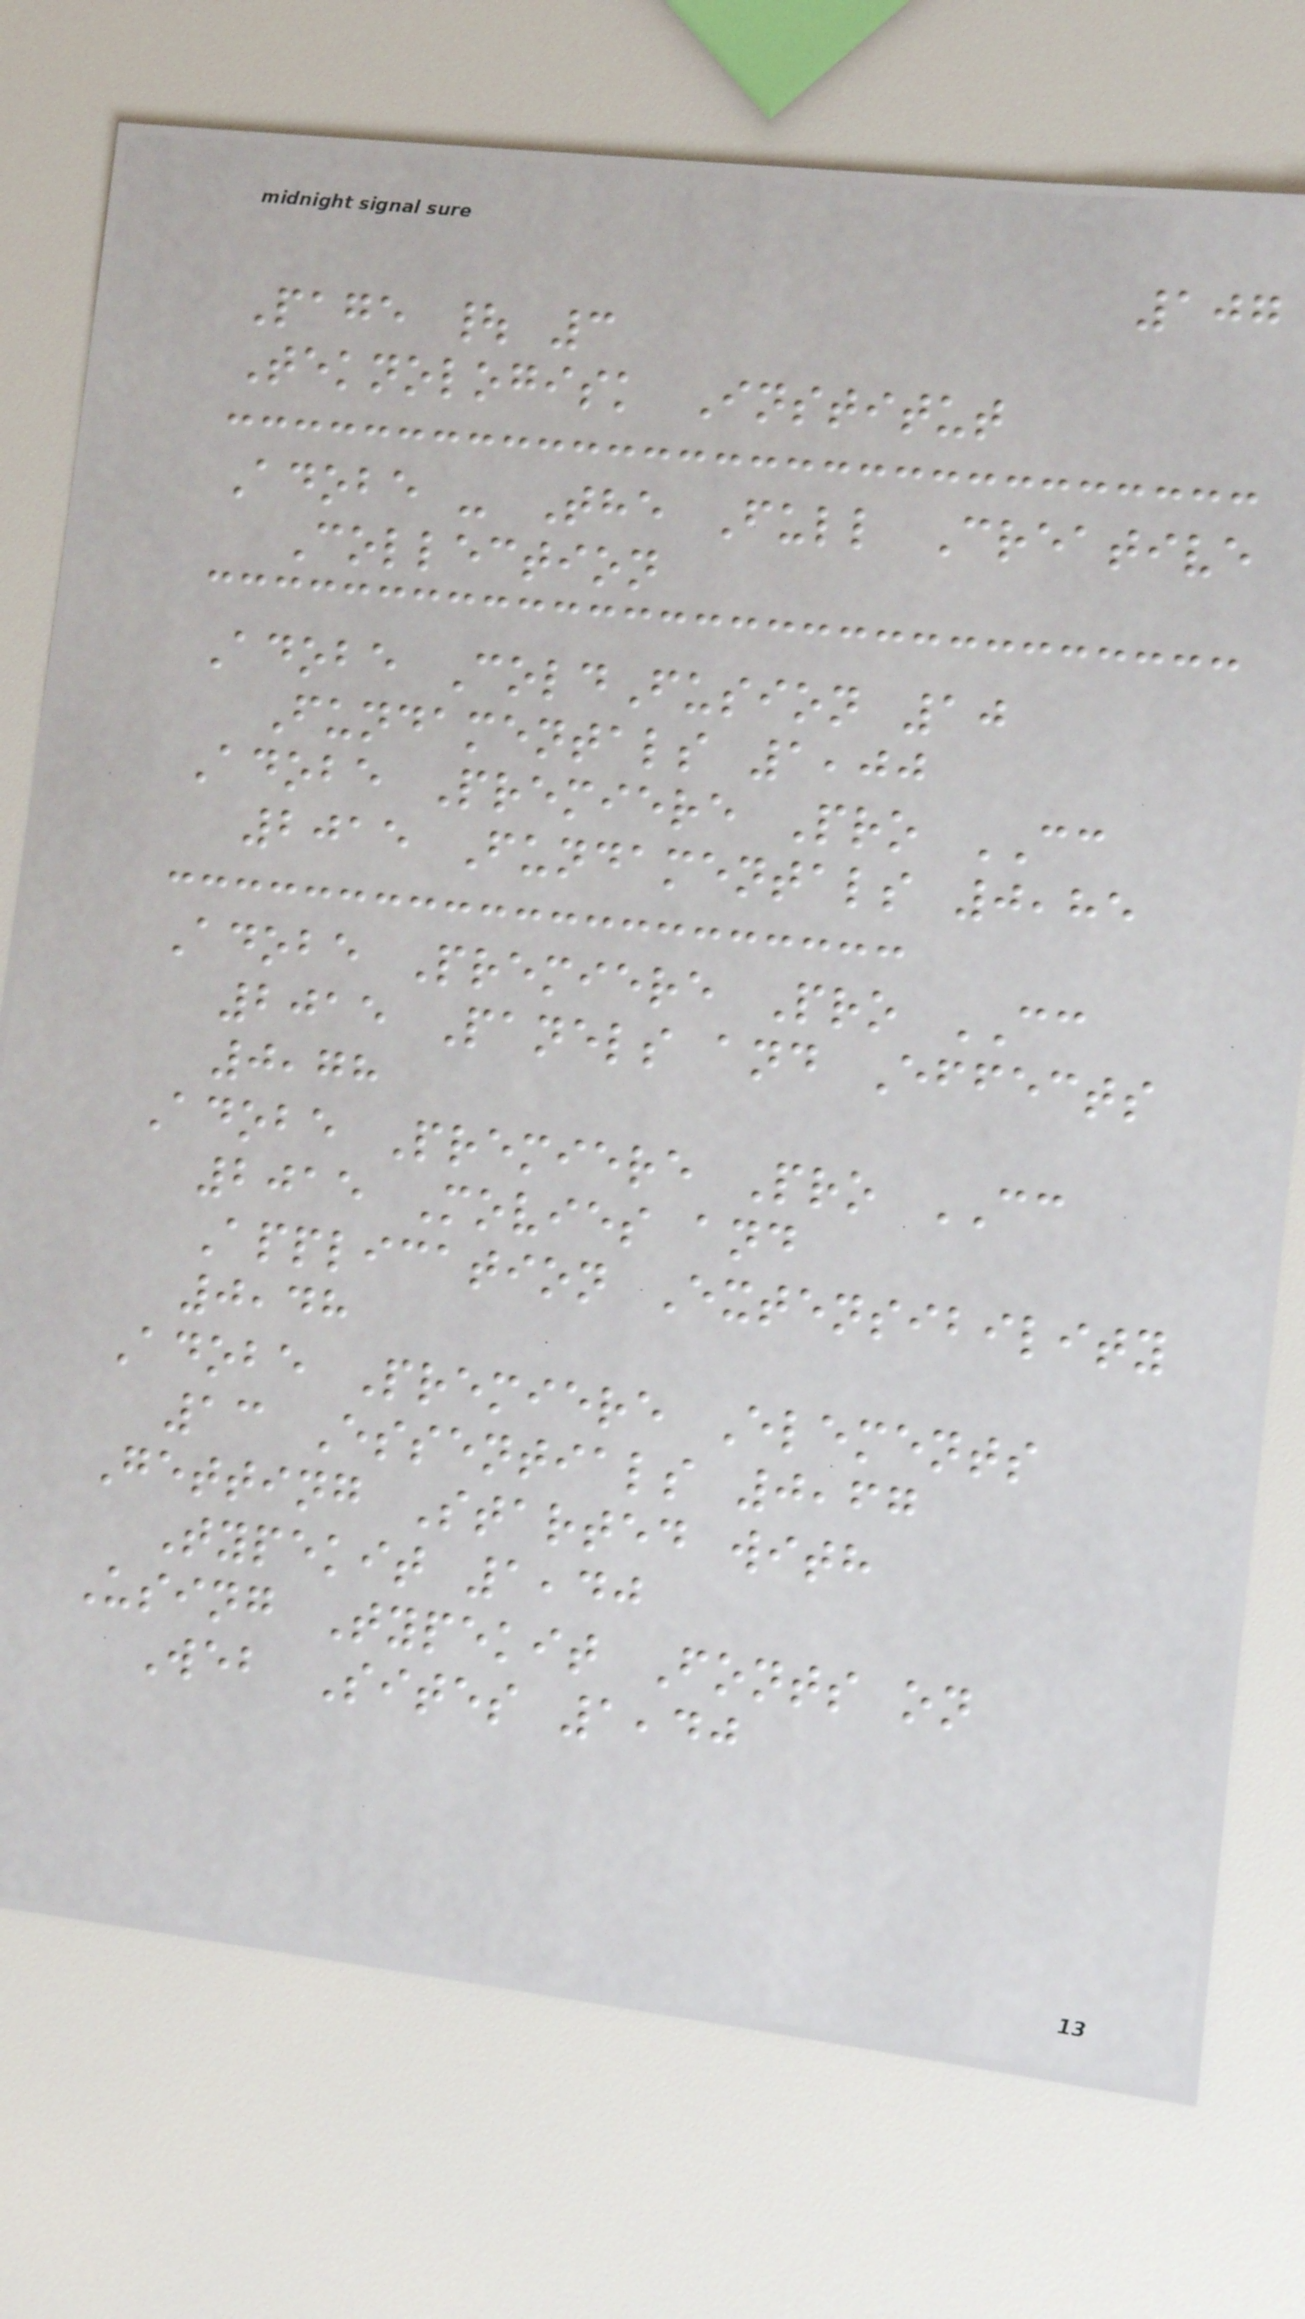107
Page | 3
Teknologisk Institut
Adobe - The Full Creative
Collection
Adobe ColdFusion 10
Fundamentals 1,00
Adobe Premiere Pro CC
2015 Fundamentals 0,85
Adobe Premiere Pro CC
2015 Panels and Effects
0,78
Adobe Premiere Pro CC
2015 Movies and
Application Extensibility
0,48
Adobe Premiere Elements
13 Essentials 0,67
Getting Started with
Typekit 1,40
Using Typekit Fonts on
Web Sites 1,40
